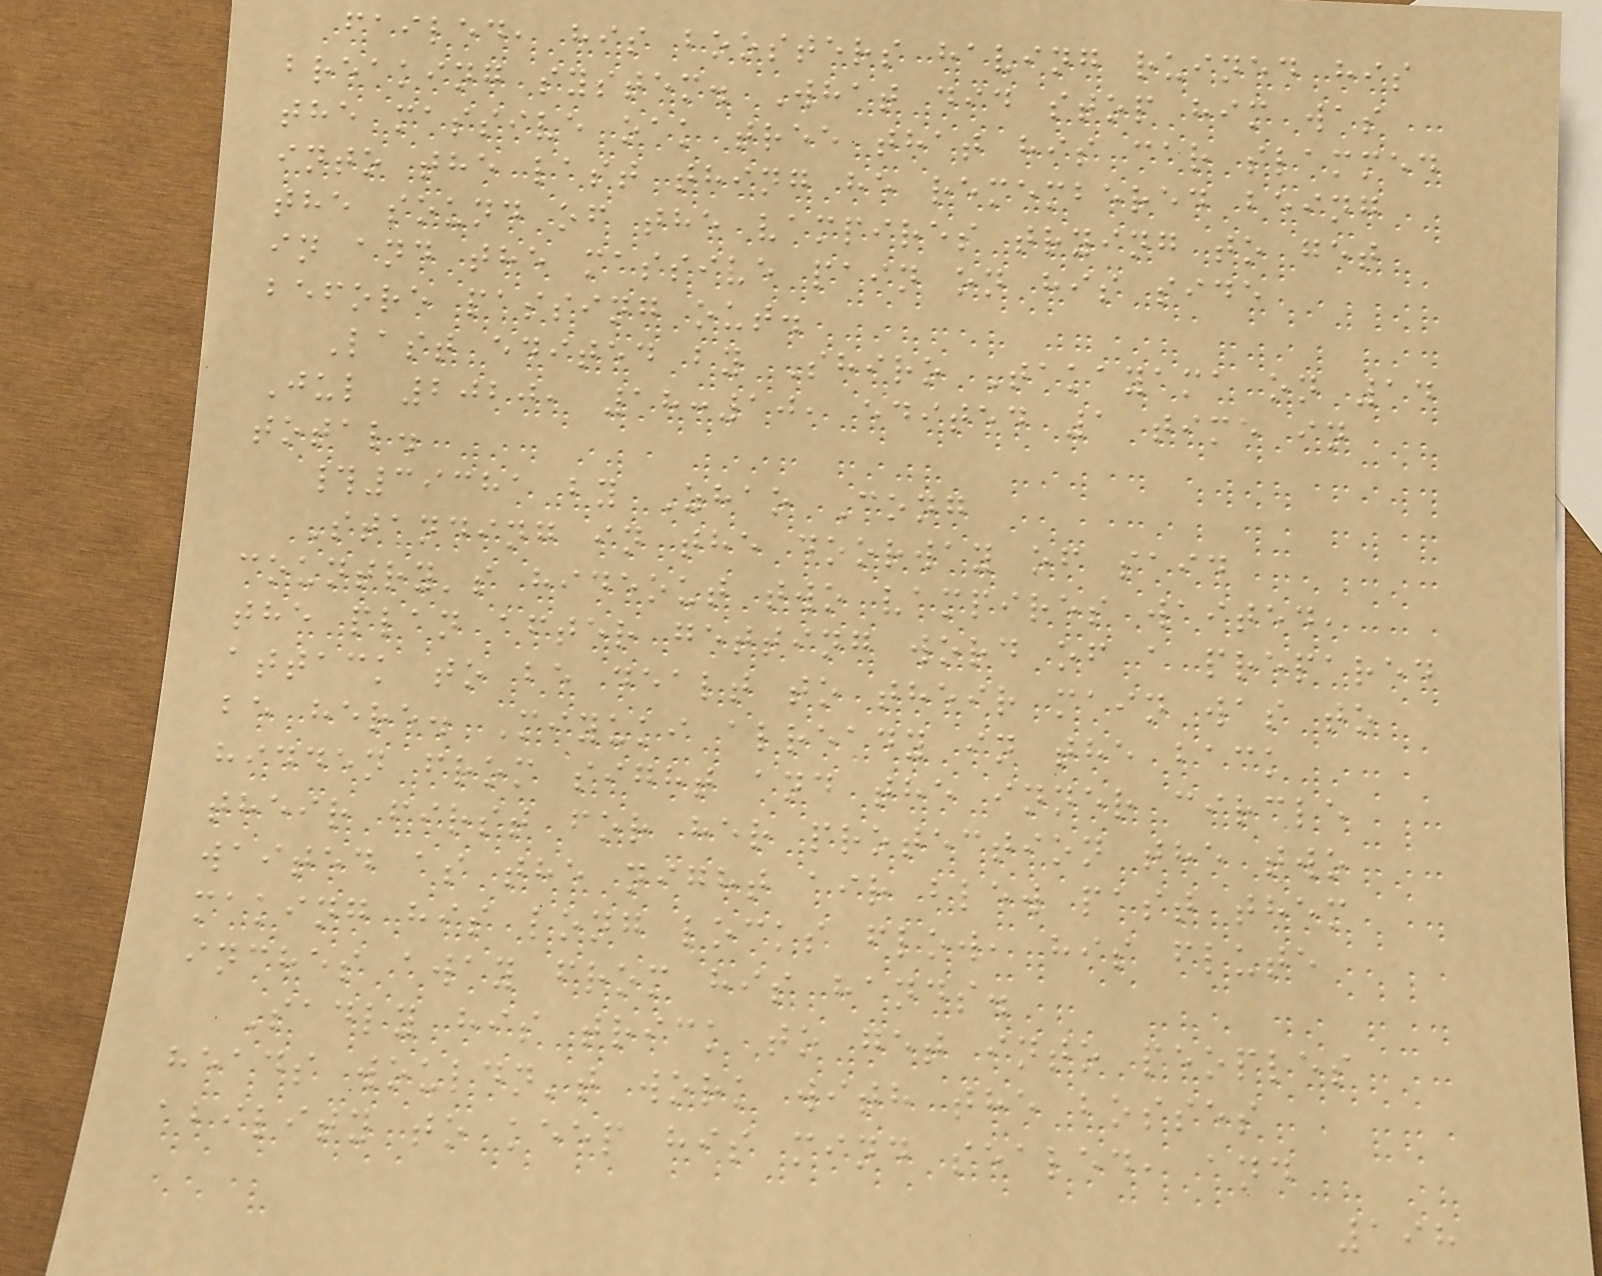failed, his boosters having ruined his
breaking system. What did stop him was
the massive oak tree that his car slammed
into the last thing he remembered being
the sound of the vampires trying to get
in and the massive pain on his side
before passing out.
Last edited by Shiro Takayama on 14
Jul 2020, 18:10, edited 1 time in
total.
#39381 by Zhao Cong
Standing in the doorway of said
country's hideout two vampires waited,
the plan after getting word of a prepared
attack to be dealt to their main was to
be here. Miyuki already in the back
hidden from sight and the inner circle
their first for her protection the two
waited as the night air blew past them
making his long locks flow, his flute
inches away from his hands.
Sadly his trick to get into peoples
heads wouldn't work with the bosses
ability to keep his mind sealed, and
198
